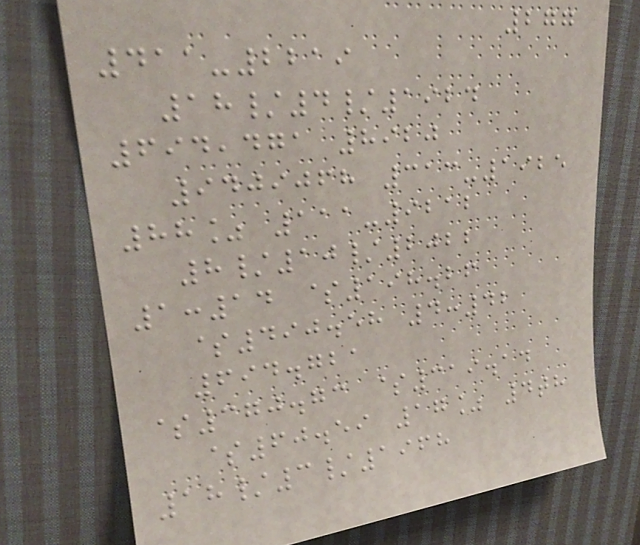277
411-2219
18/4/1924
694,471 8920
9409068 313-1925
88% 111-9212
8/10/2022
1:14 $198.26
$490.58 4:42
694.721
$370.73 $319.14
$60.59 17% 4th
18/3/1968
